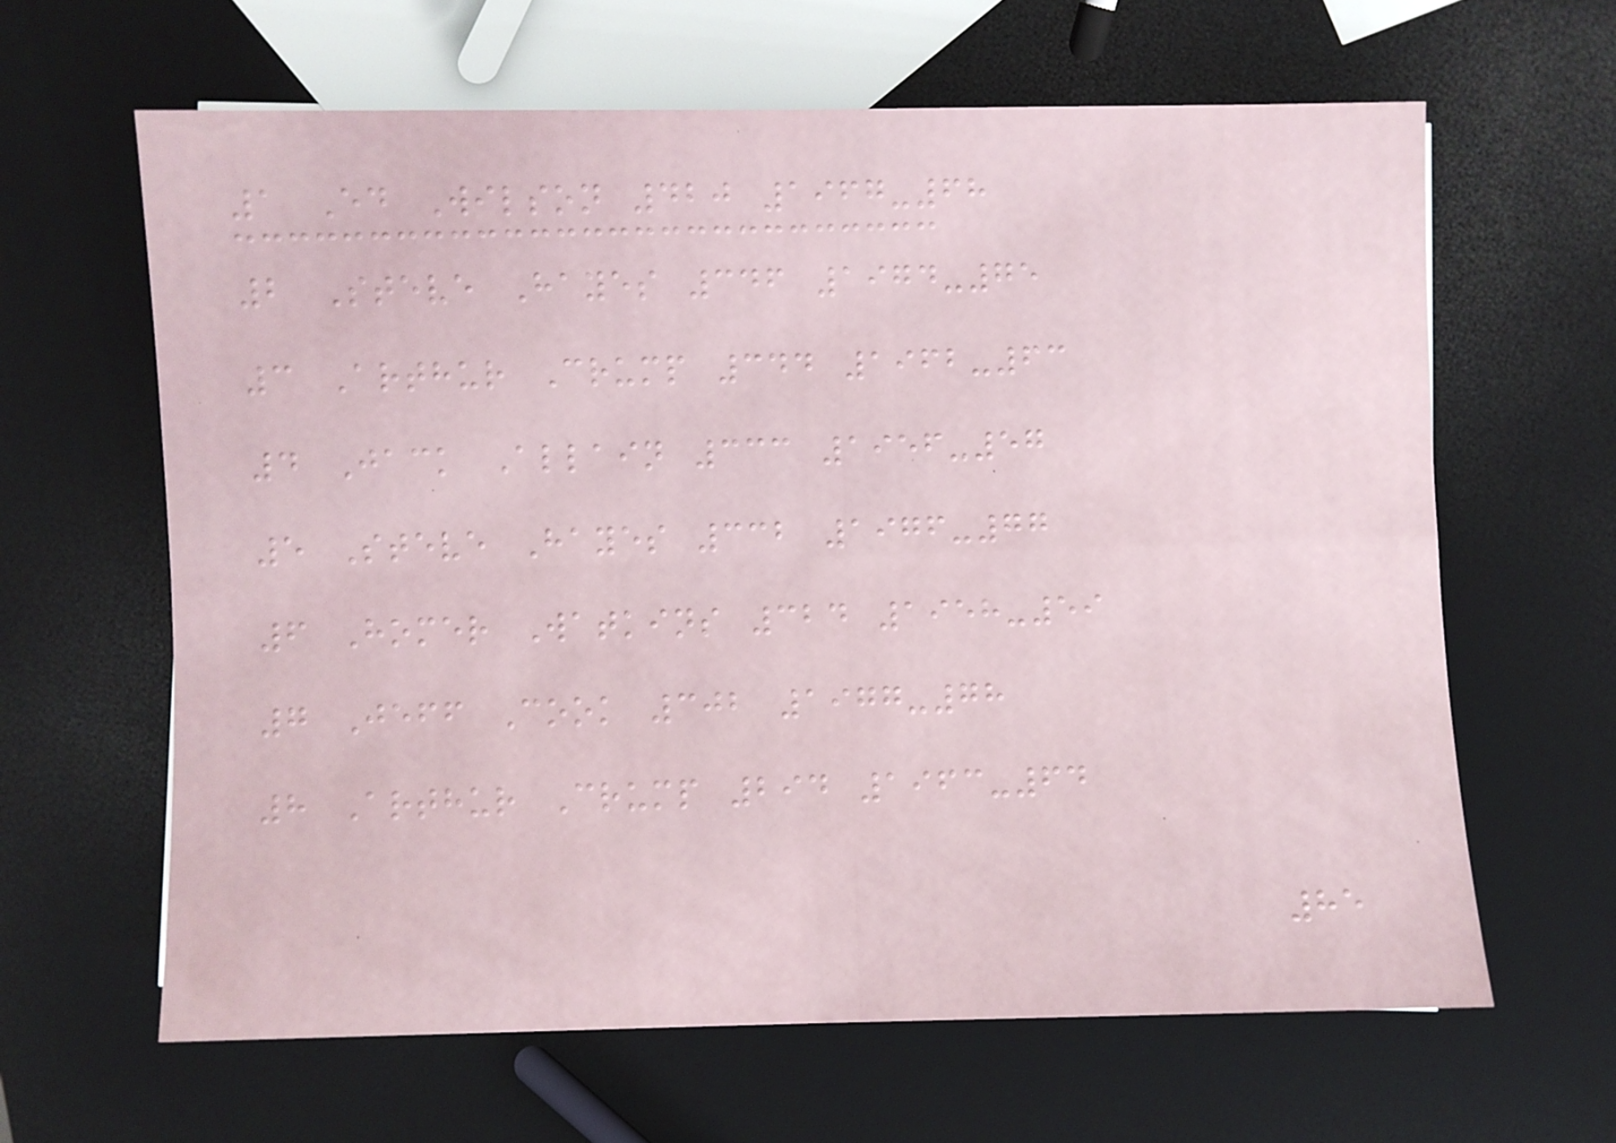1 Ed Wilson 420 1967-68
2 Steve Hayes 346 1974-75
3 Arthur Crump 344 1962-63
4 Jack Allain 333 1956-57
5 Steve Hayes 332 1976-77
6 Homer Watkins 324 1958-59
7 Jeff Cook 302 1977-78
8 Arthur Crump 294 1963-64
85
